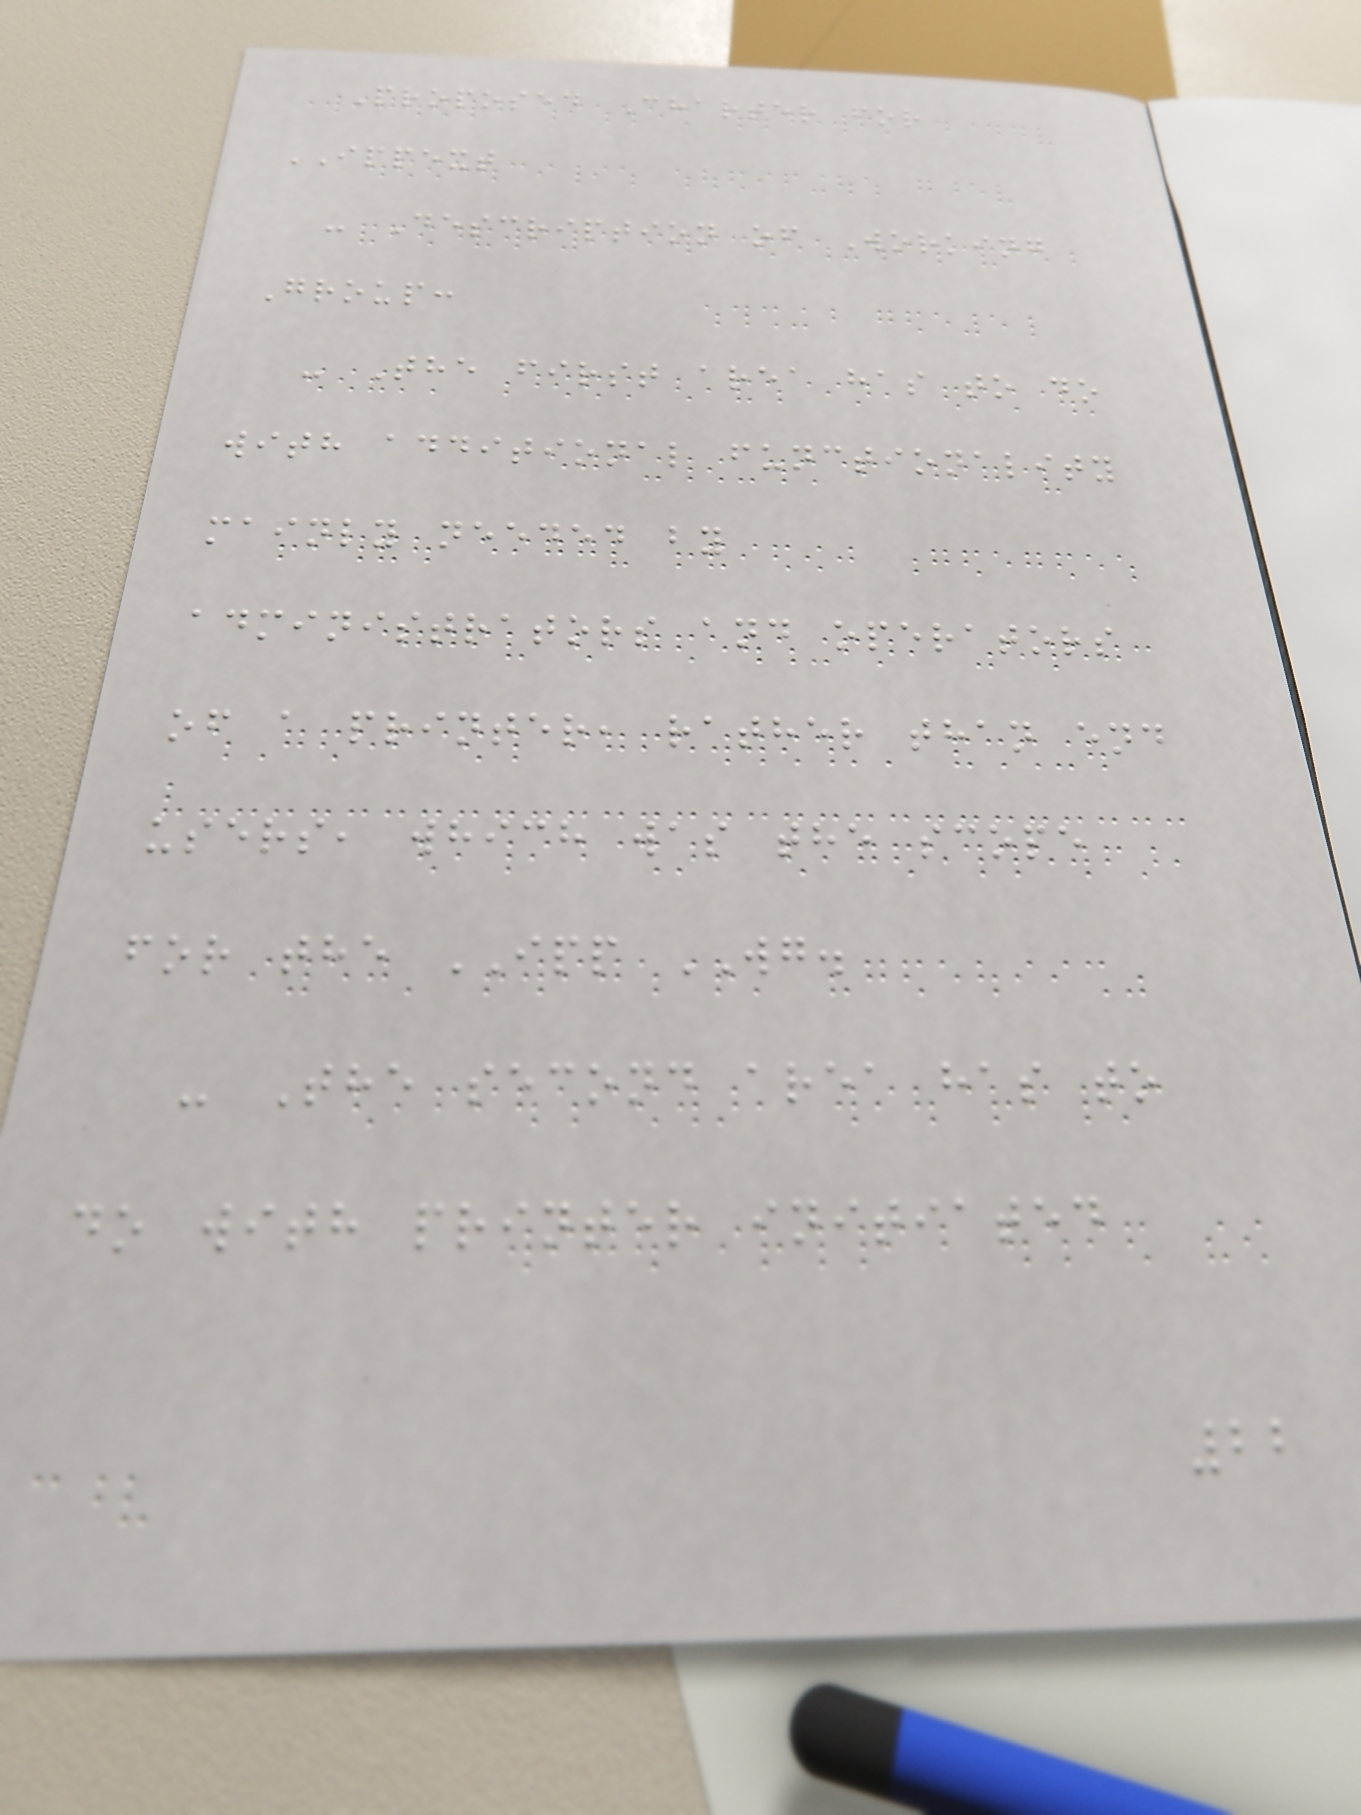Proposed Charter for
IPPEXT
- Description of Working
Group:
- The first area has to do
with additional functionality
mainly needed by
administrators and operators
of a printer, rather than end
users, which was the scope
for the IPP WG.
- The second area has to
do with printer initiated
22
